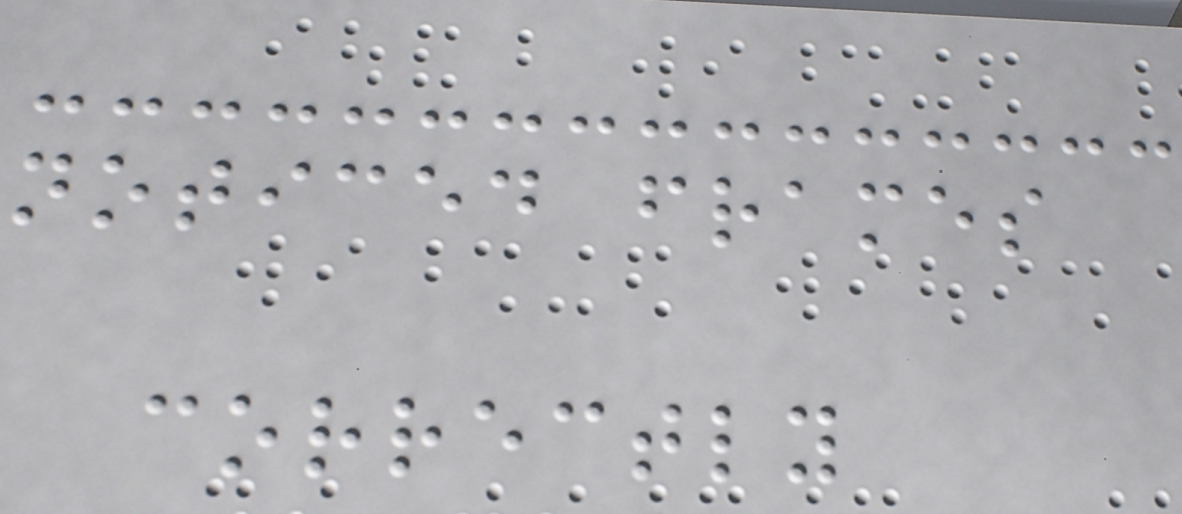noticed frames
correctly
